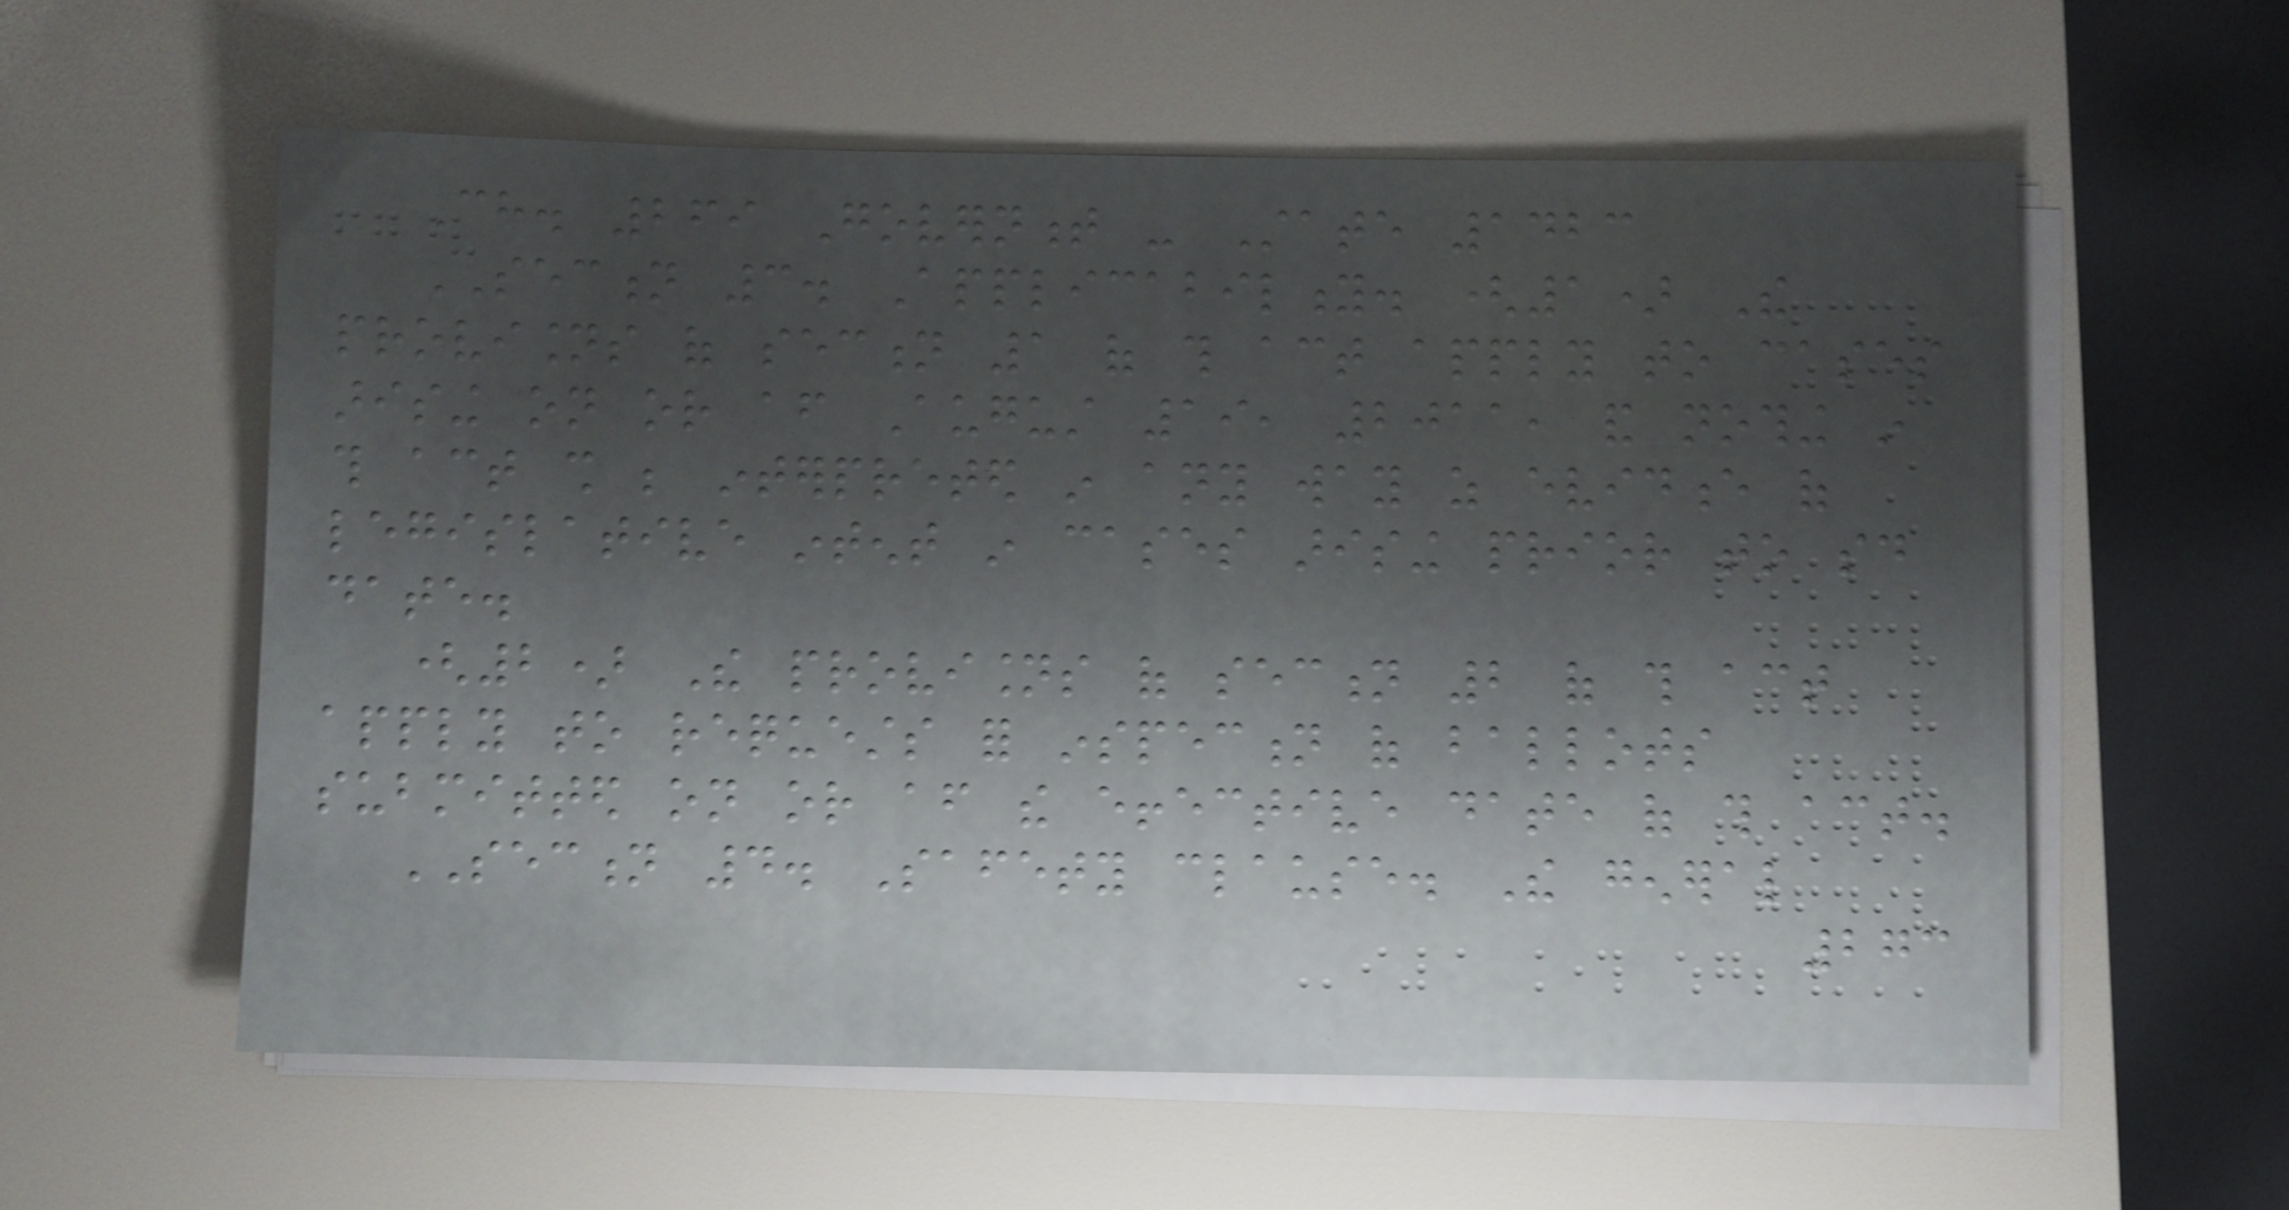Ch. 269 Government - State 1423
SECTION 3. Applicability. (1) The
provisions of section 1 of this act apply to cases
arising on or after August 19, 2011, and nothing in
this act shall be interpreted in any way as evidence of
legislative intent in cases arising prior to said
date.
(2) The provisions of section 2 of this act
apply to requests for inspection of ballots
submitted on or after the effective date of this act.
SECTION 4. Safety clause. The general
273
